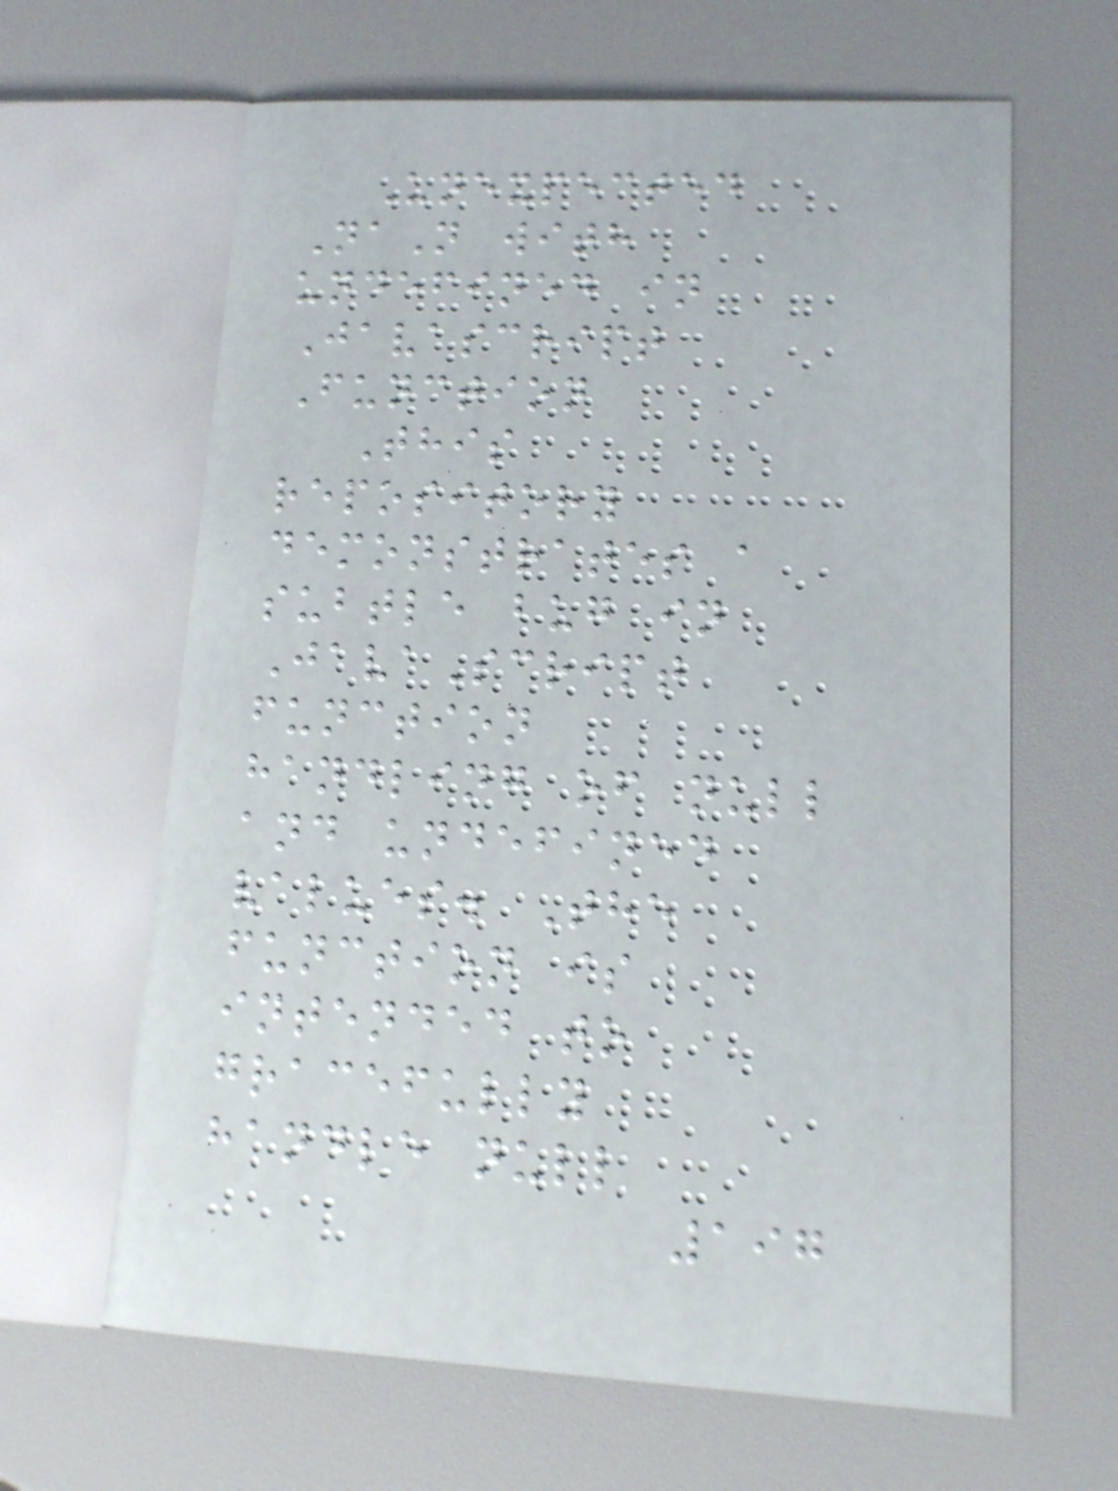Unexpected
NaN with
undefined in
Javascript
Function
This
repository
demonstrates a
subtle bug in
JavaScript
function
handling of null
and undefined
values. The
function is
intended to
gracefully
handle null
197
